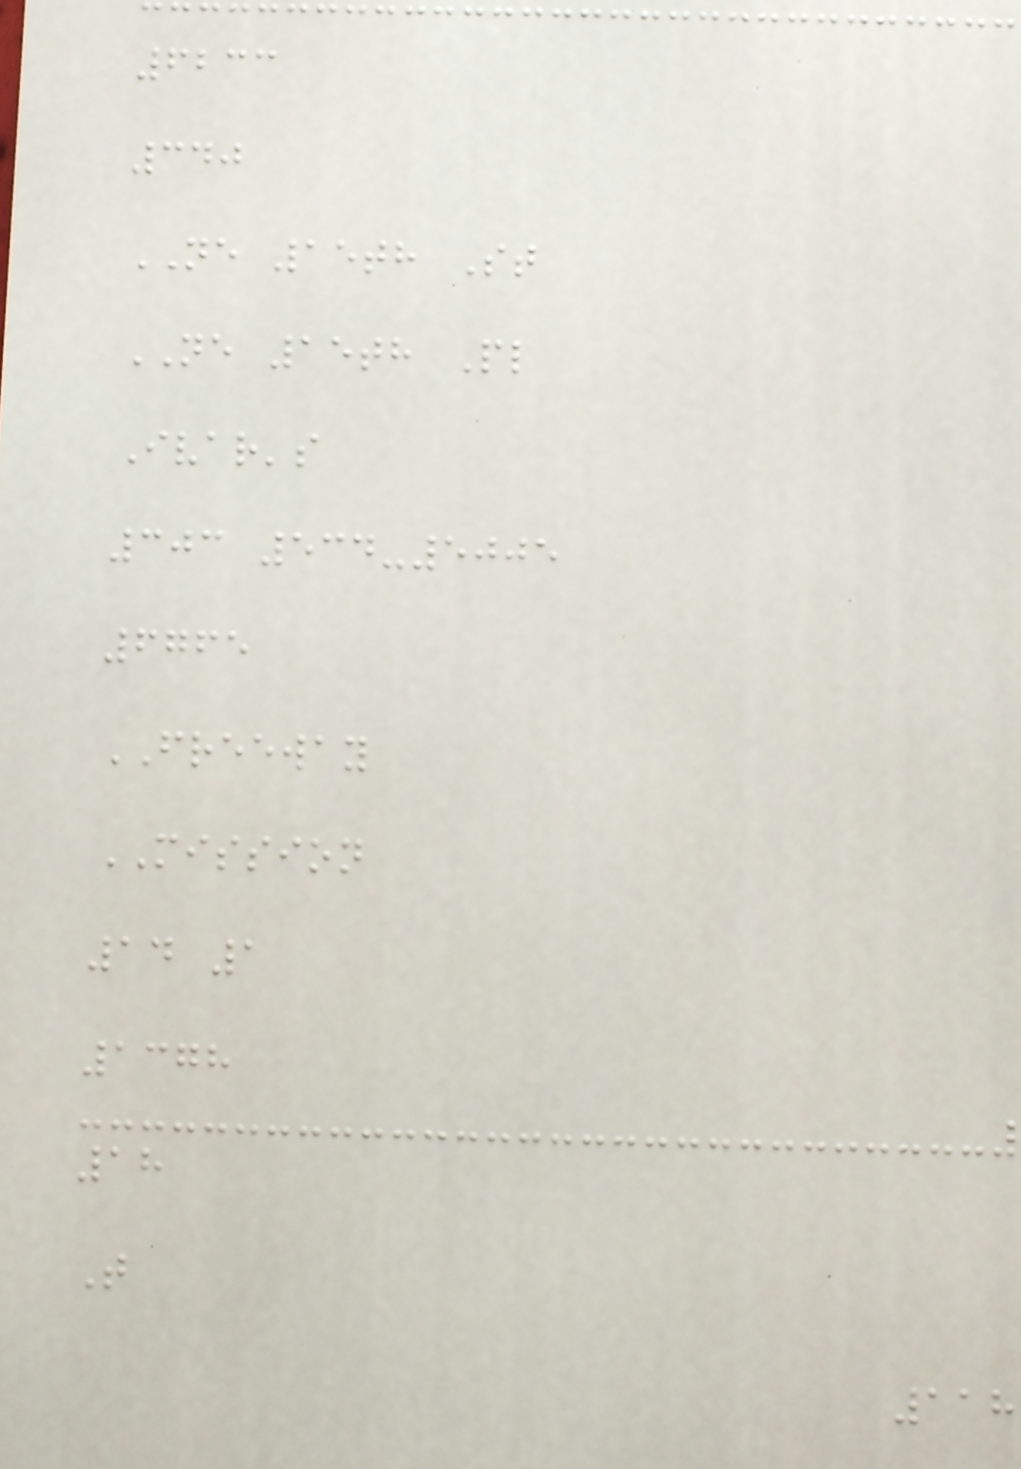6233
340
NE 15th St
NE 15th Pl
Ivar's
303 534-5005
6765
FREEWAY
MISSION
14 1
1378
18
T
118
